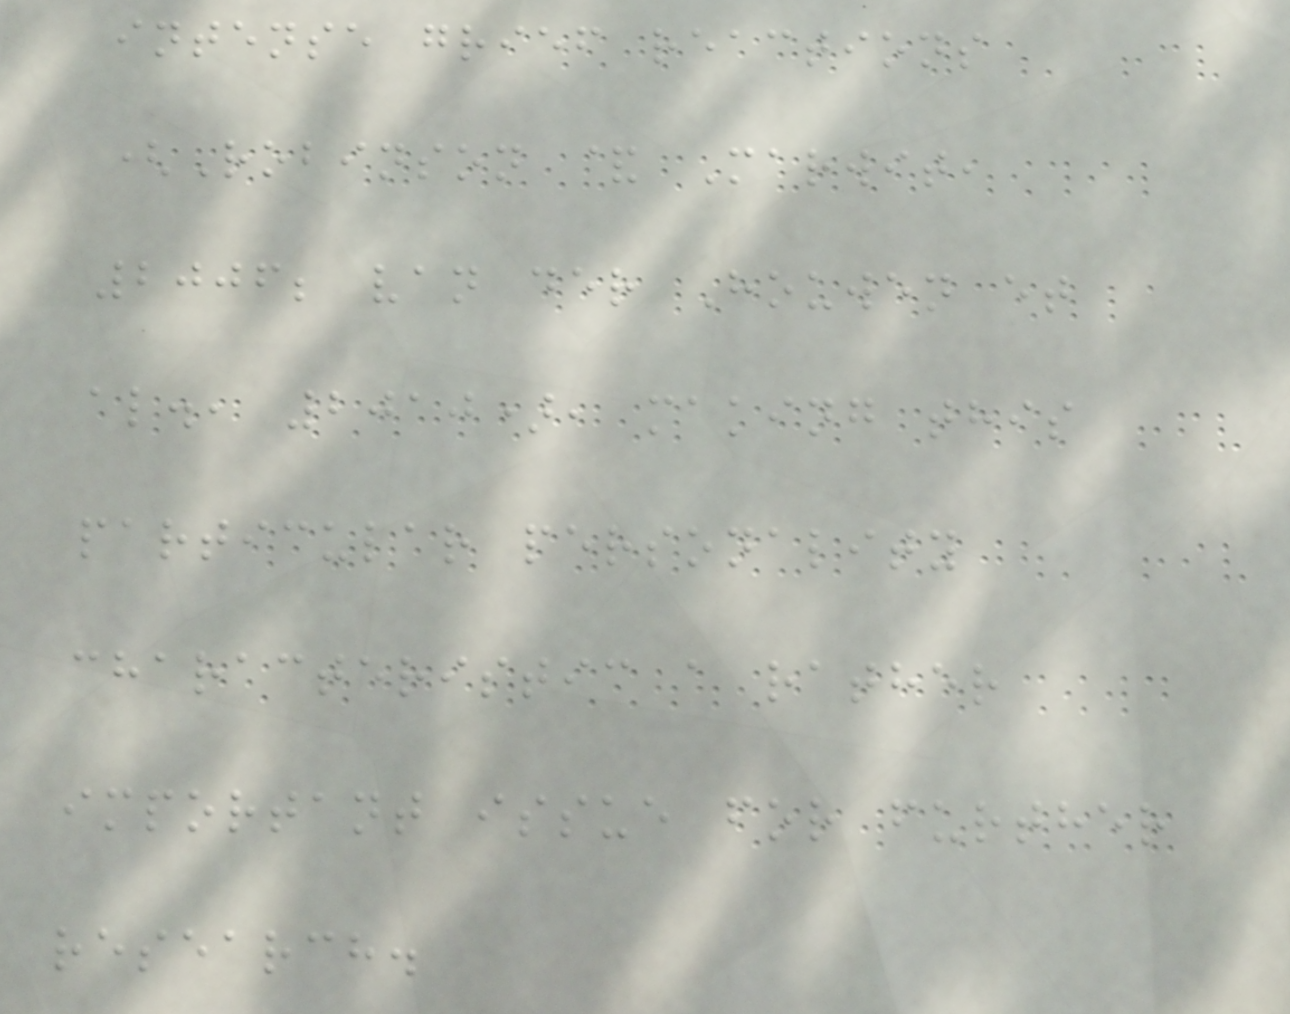intense grief reactions
(Robinson & Marwit,
2006; van der Houwen et
al., 2010), making this
particular personality
characteristic a rather
important issue for further
research.
